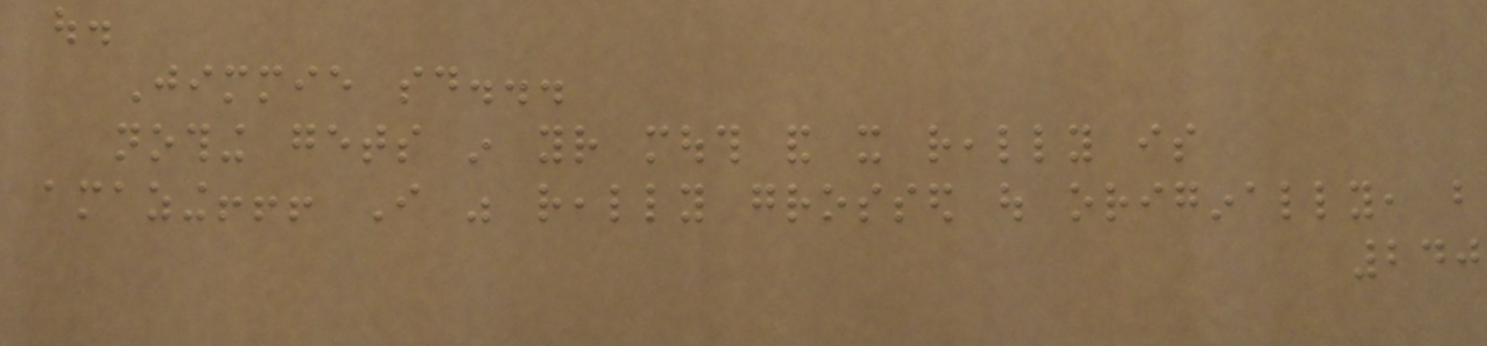out.
Jimmie said...
nothing gets in your mouth and it really is
amazing!!! I was really grossed out originally, but
240
